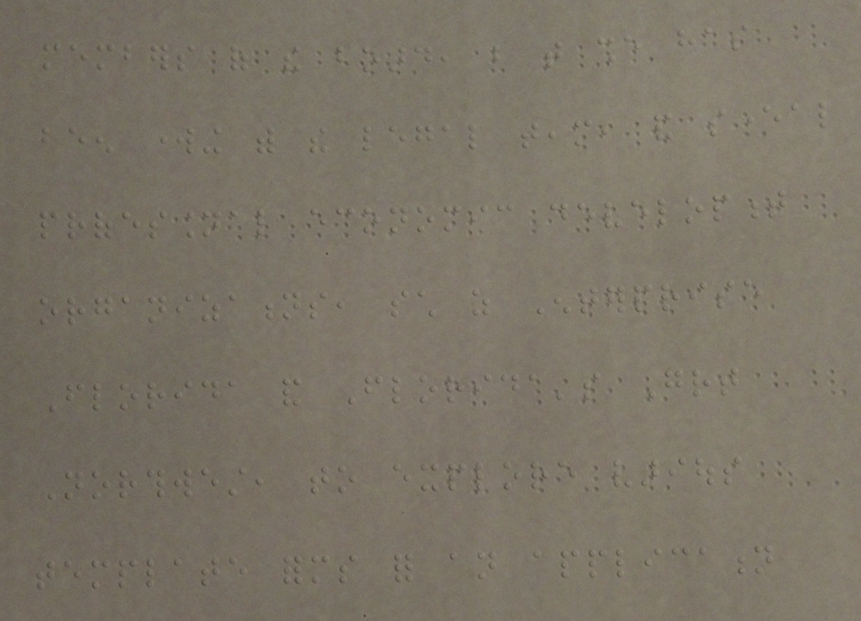members of the board, but that she has
been working with the legal team, and several
professional economic development
organizations, such as Enterprise
Florida and Florida's Great
Northwest, to explore various
template forms for an application
